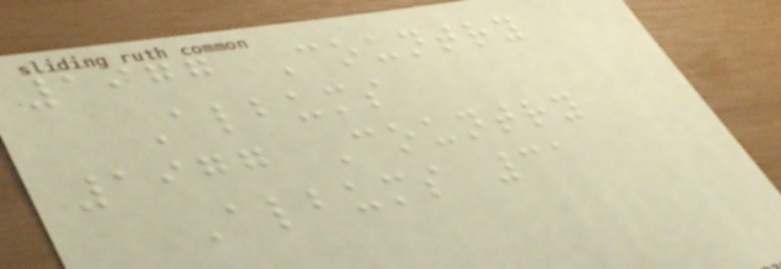1977 Country
Albums
1977 Country
Albums 31
